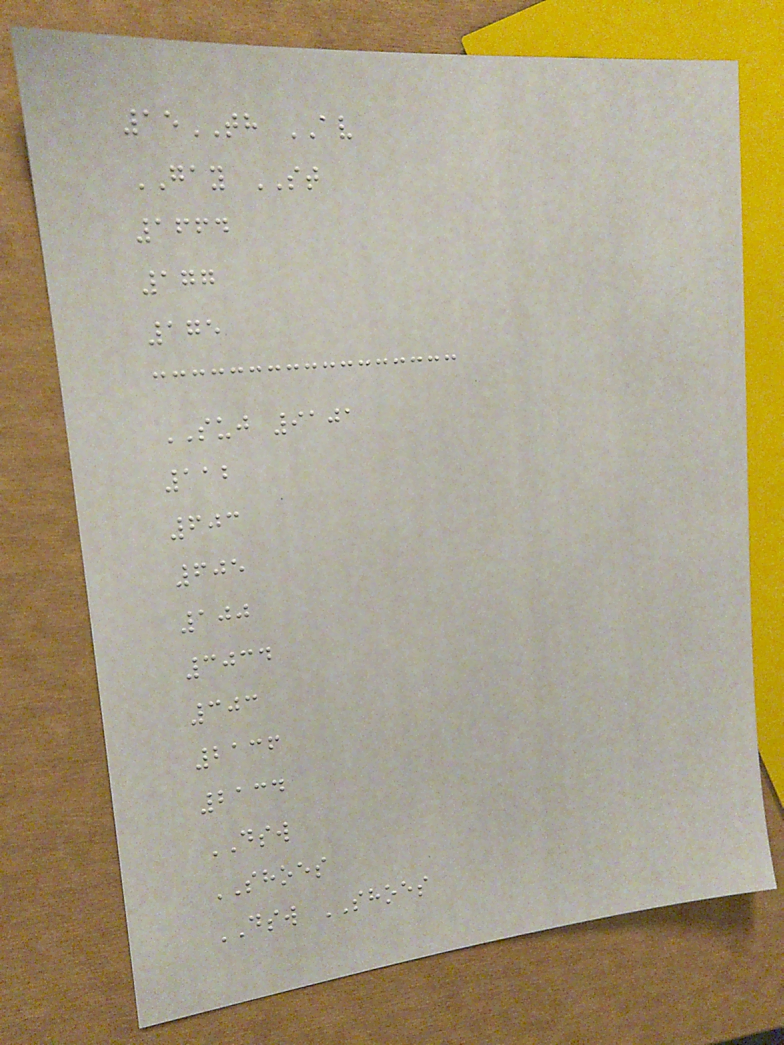15TH AV
GAY ST
1664
177
175
SUJ 9101
112
603
605
100
3034
303
2136
2134
DSW
SHOES
DSW SHOES
